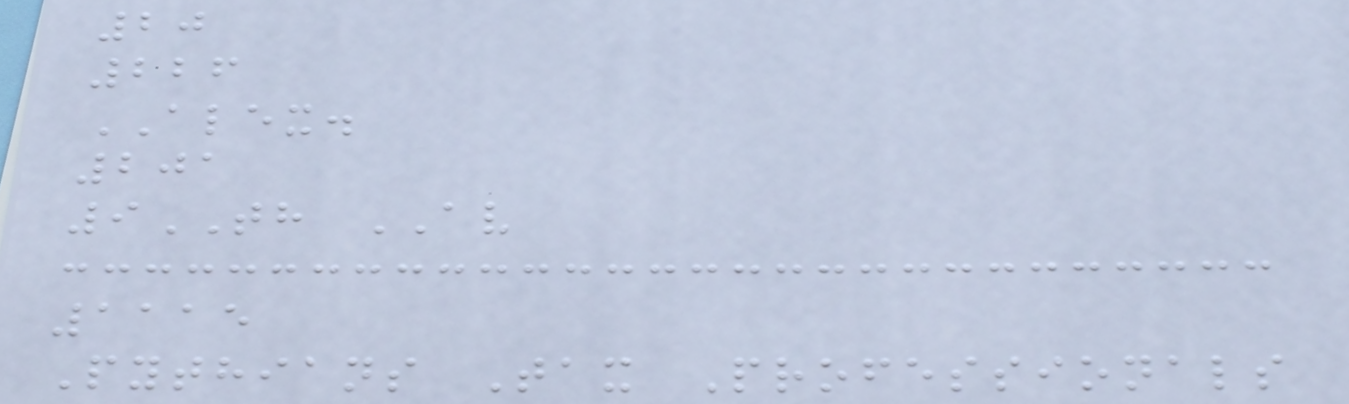20
226
ALEX.
201
9TH AV
1115
Pythians Tax Professionals
